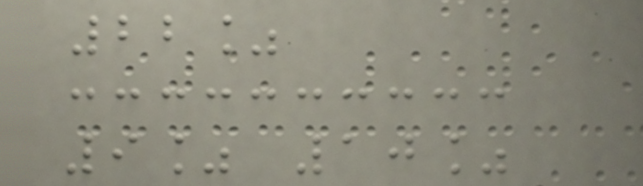22%
9% 10%
